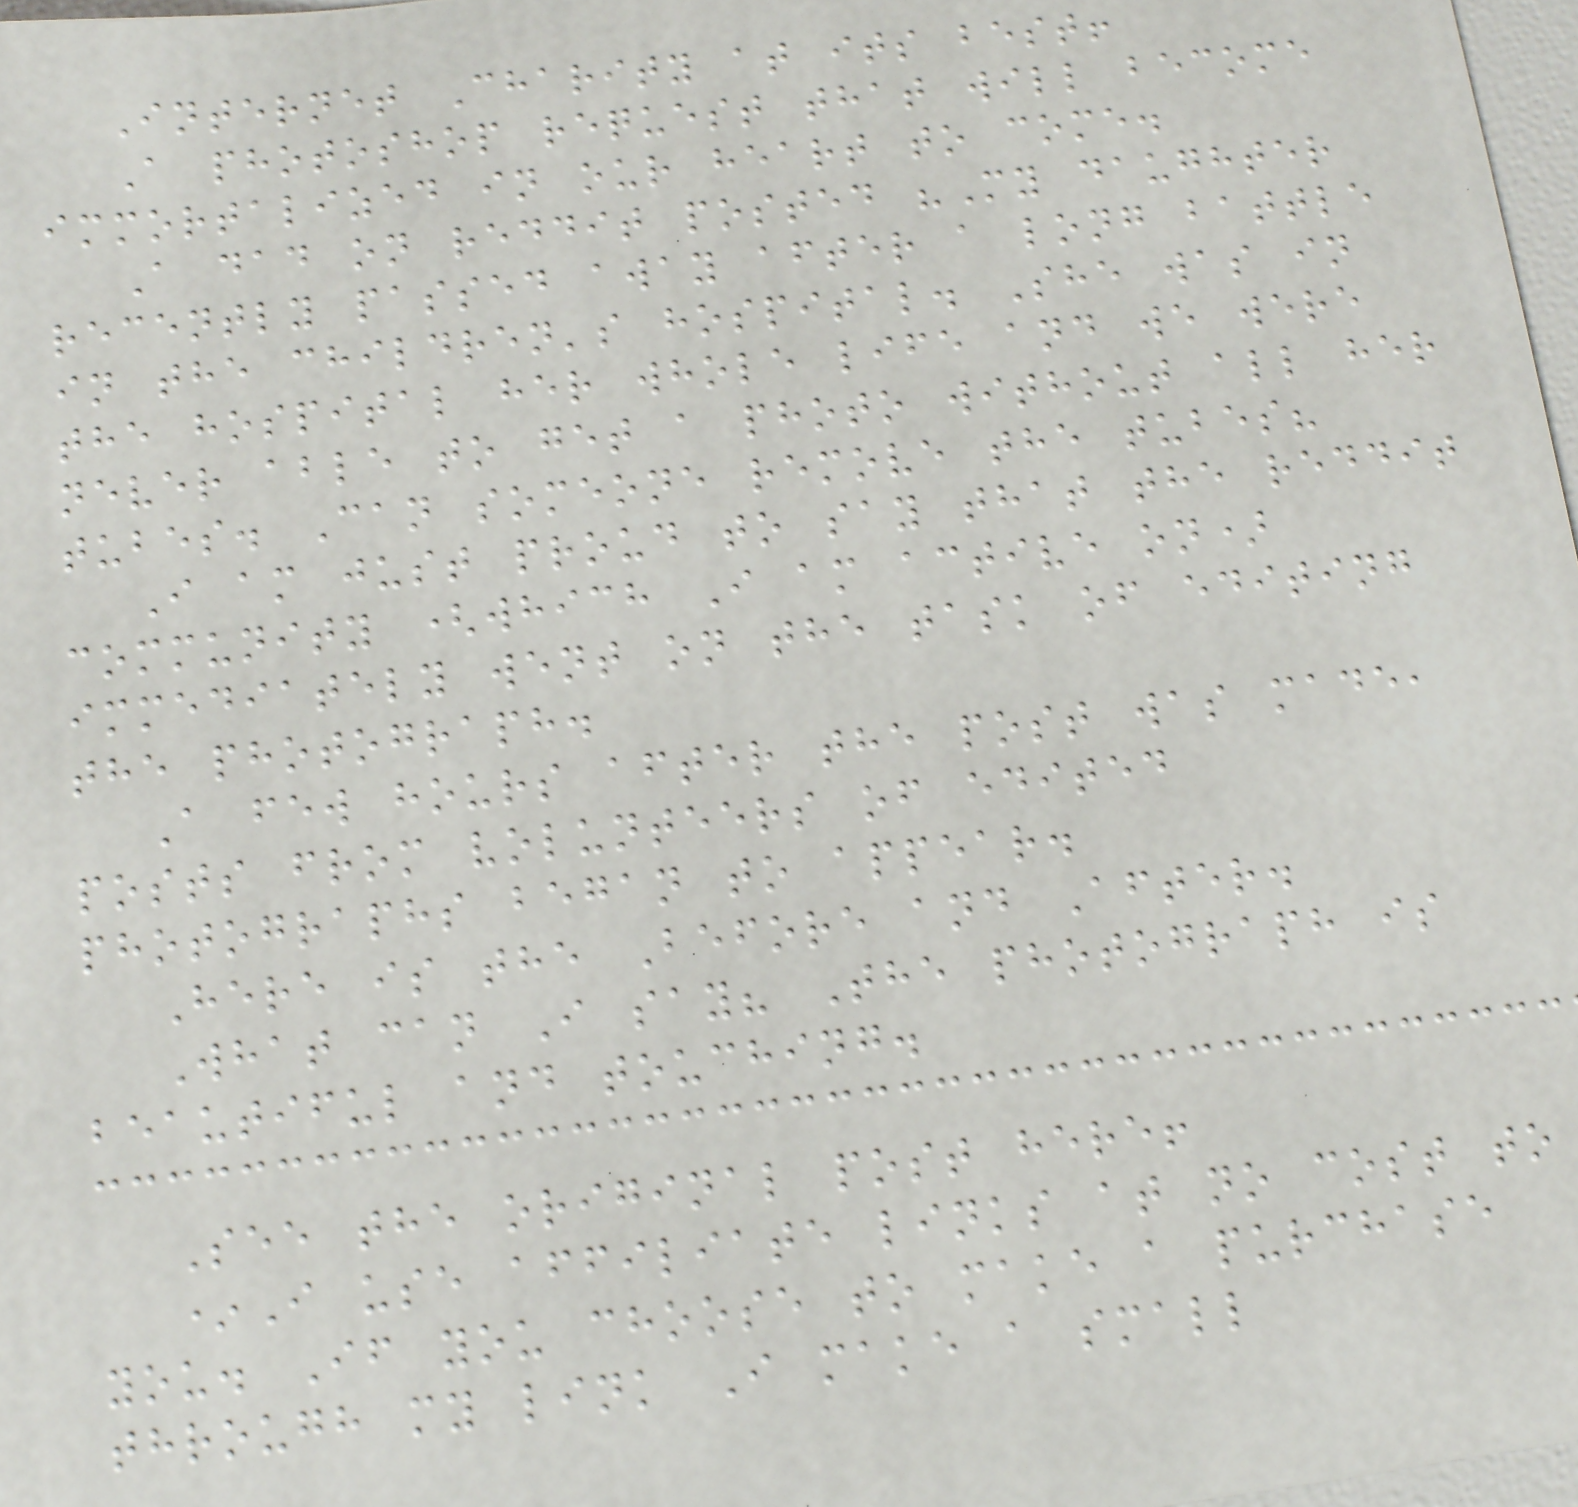Internet Charity at its best!
A photoshop request that will become
immortalized in our heart to come.
A dad on reddit posted "My daughter
recently passed away after a long battle
in the children's hospital. She was in
the hospital her whole life and we were
never able to get a photo without all her
tubes. Can someone remove the tubes?
I am just proud to say that the reddit
community (which I am active on)
immediately went on the task of editing
the photograph.
A few hours after the post was made,
posts from volunteers of edited
photographs began to appear.
Here is the Before and After.
What can I say? The photograph is
beautiful and touching.
See the original post here!
*I use affiliate links at no cost to
you. If you choose to make a purchase
through my link I make a small
